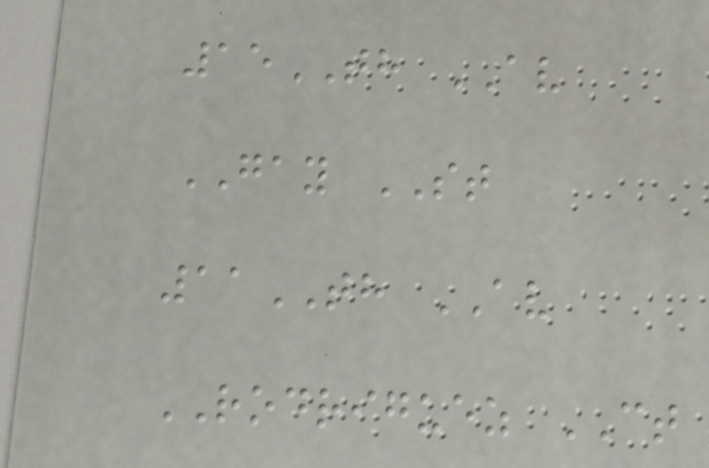15TH AV
GAY ST
11TH AV
RODRIGUEZ CT
